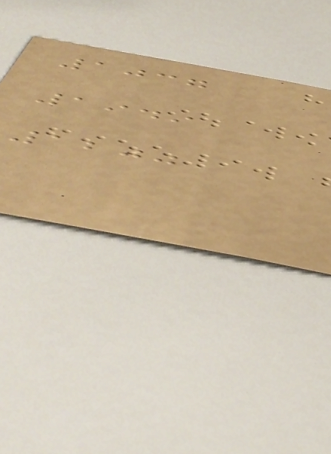1037
1949
1200
